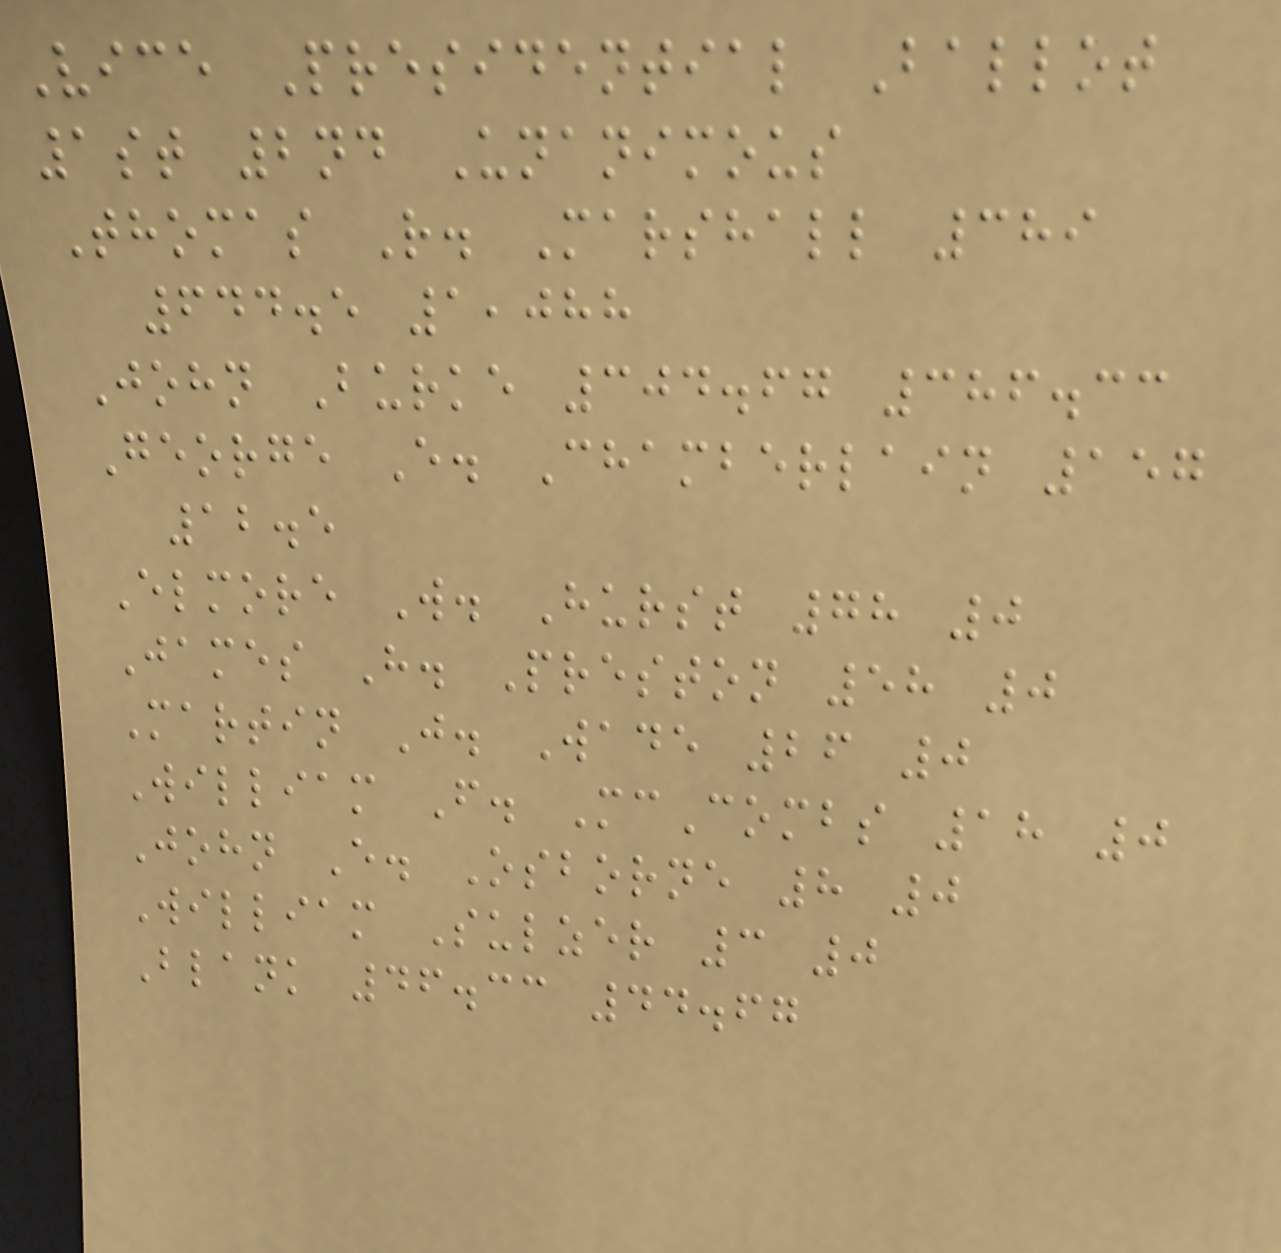Vice Presidential Ballot
1st 2nd Unanimous
Thomas R. Marshall 389
644.5 1,088
John Burke 304.67 386.33
George E. Chamberlain 157
12.5
Elmore W. Hurst 78 0
James H. Preston 58 0
Martin J. Wade 26 0
William F. McCombs 18 0
John E. Osborne 8 0
William Sulzer 3 0
Blank 46.33 44.67
